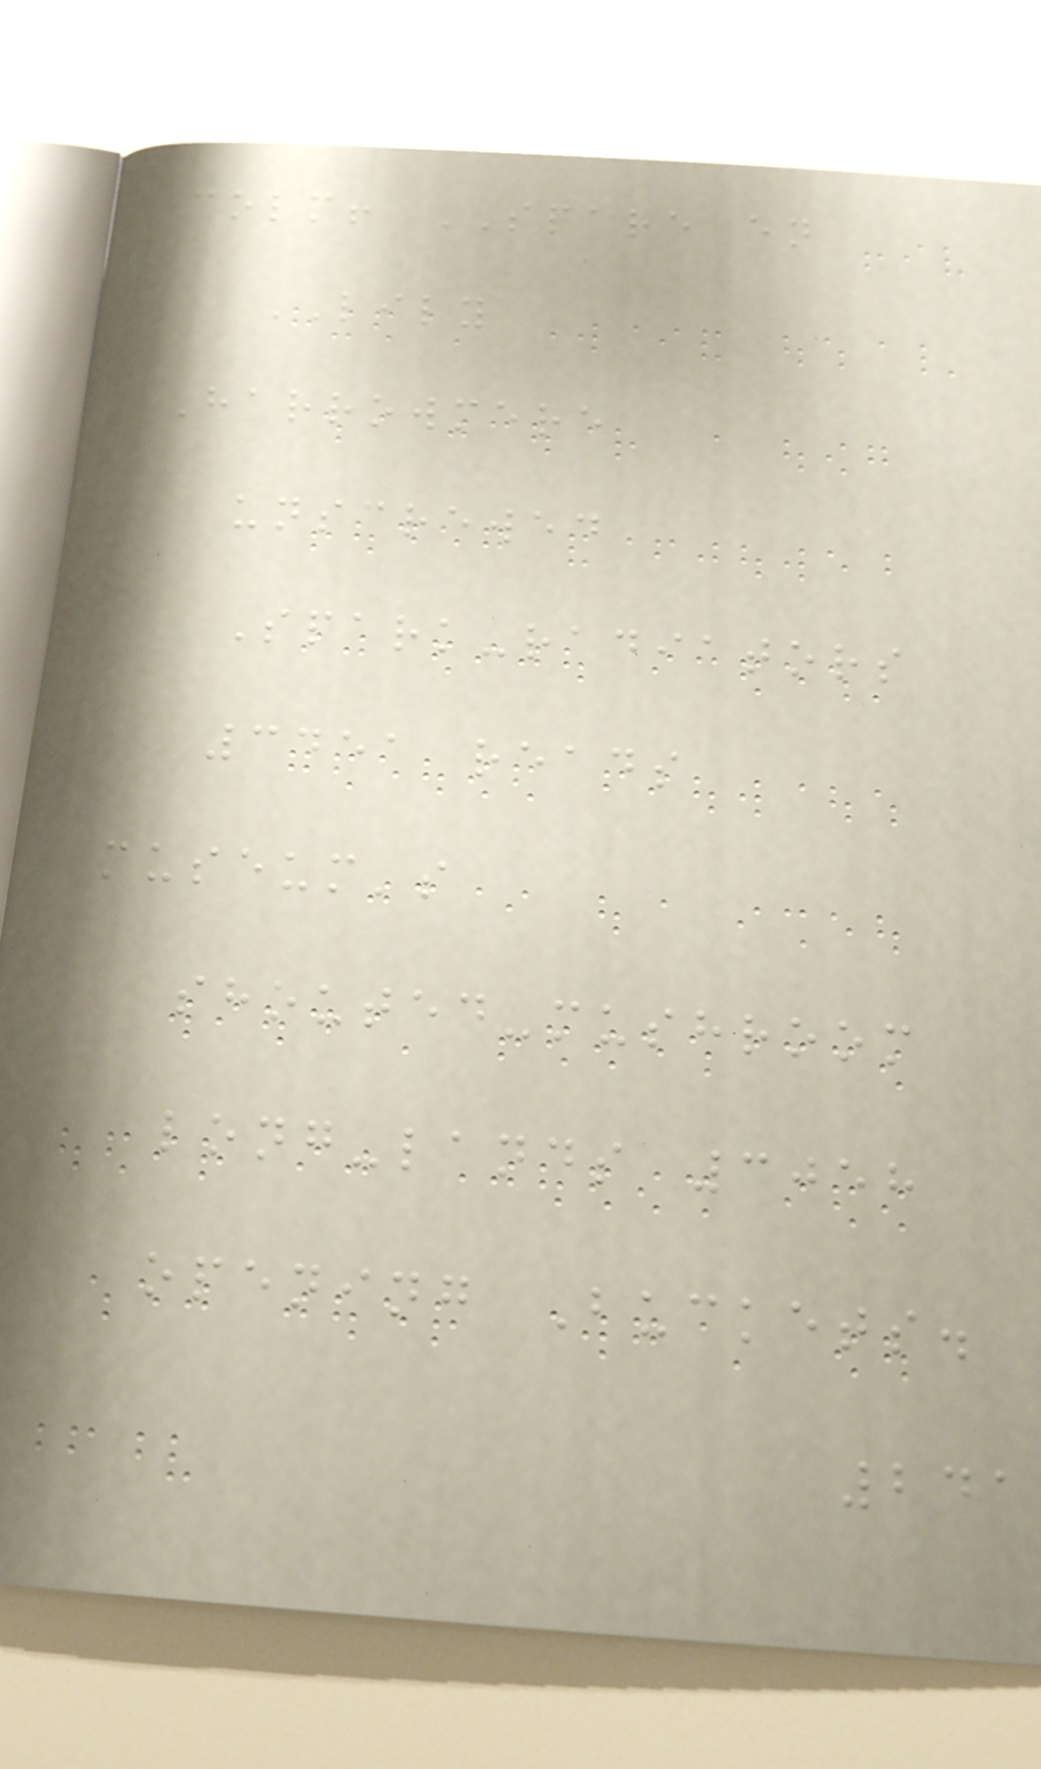colm! SPARE en
LILY
Harrowmere
unscrewed
Spark-radiators
3451 reads
museum's
shouted-mushroom
long-lands 3058
opening Buckets.
241
